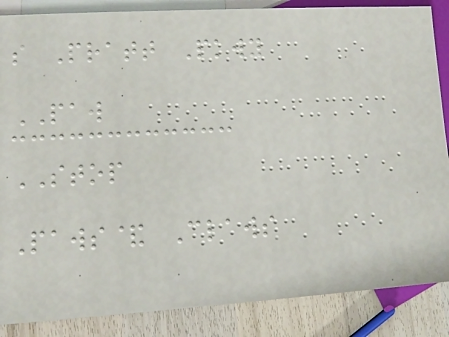s Pratt Pkwy
PAW
STOP
Paws& Claws
